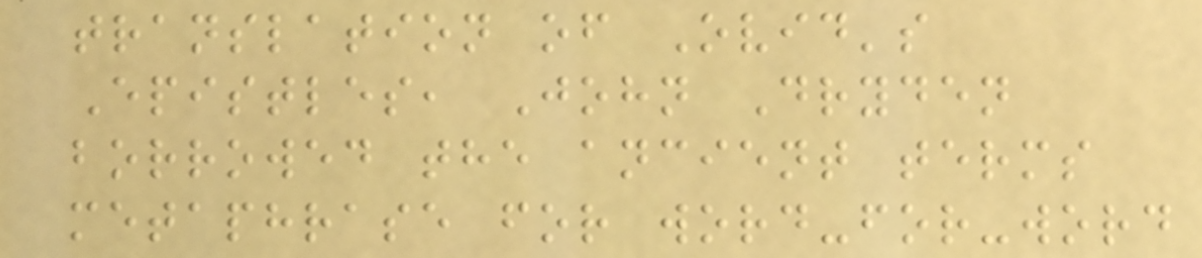translation of Ovid's
Epistles, John Dryden
borrowed the ancient terms
metaphrase for word-for-word
